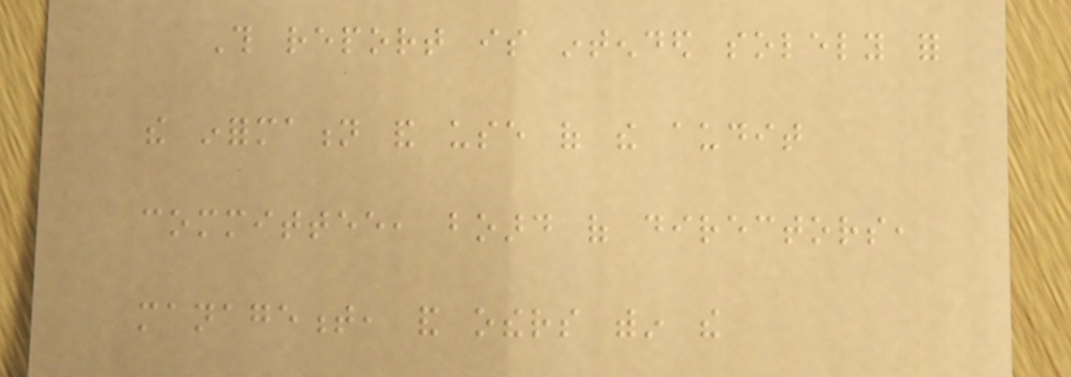This report is intended solely for
the information and use of the audit
committee, board of directors,
management, and others within the
